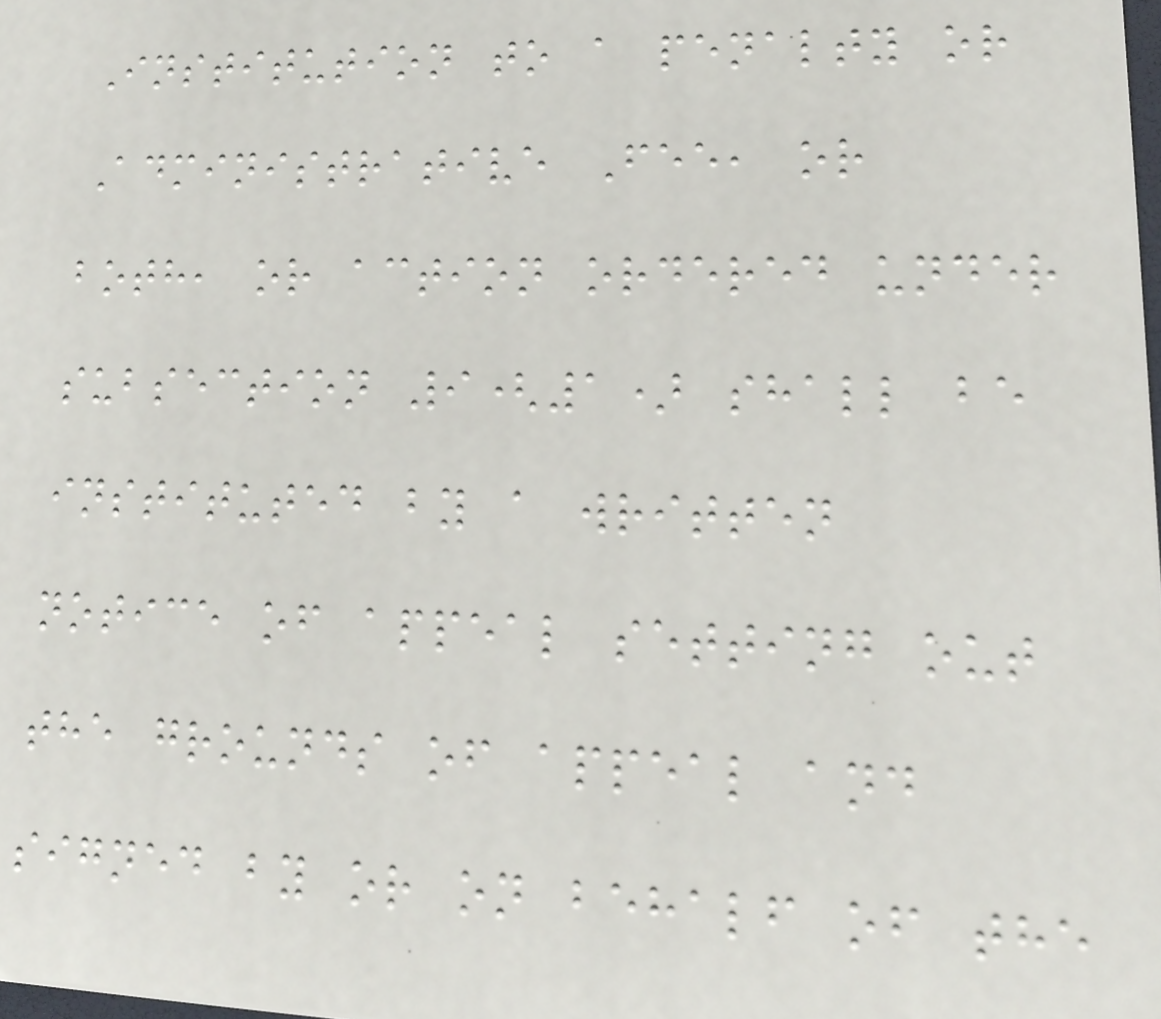Institution to a penalty or
Administrative Fee, or
both, or action ordered under
subsection 9(1) shall be
instituted by a written
notice of appeal setting out
the grounds of appeal and
signed by or on behalf of the
